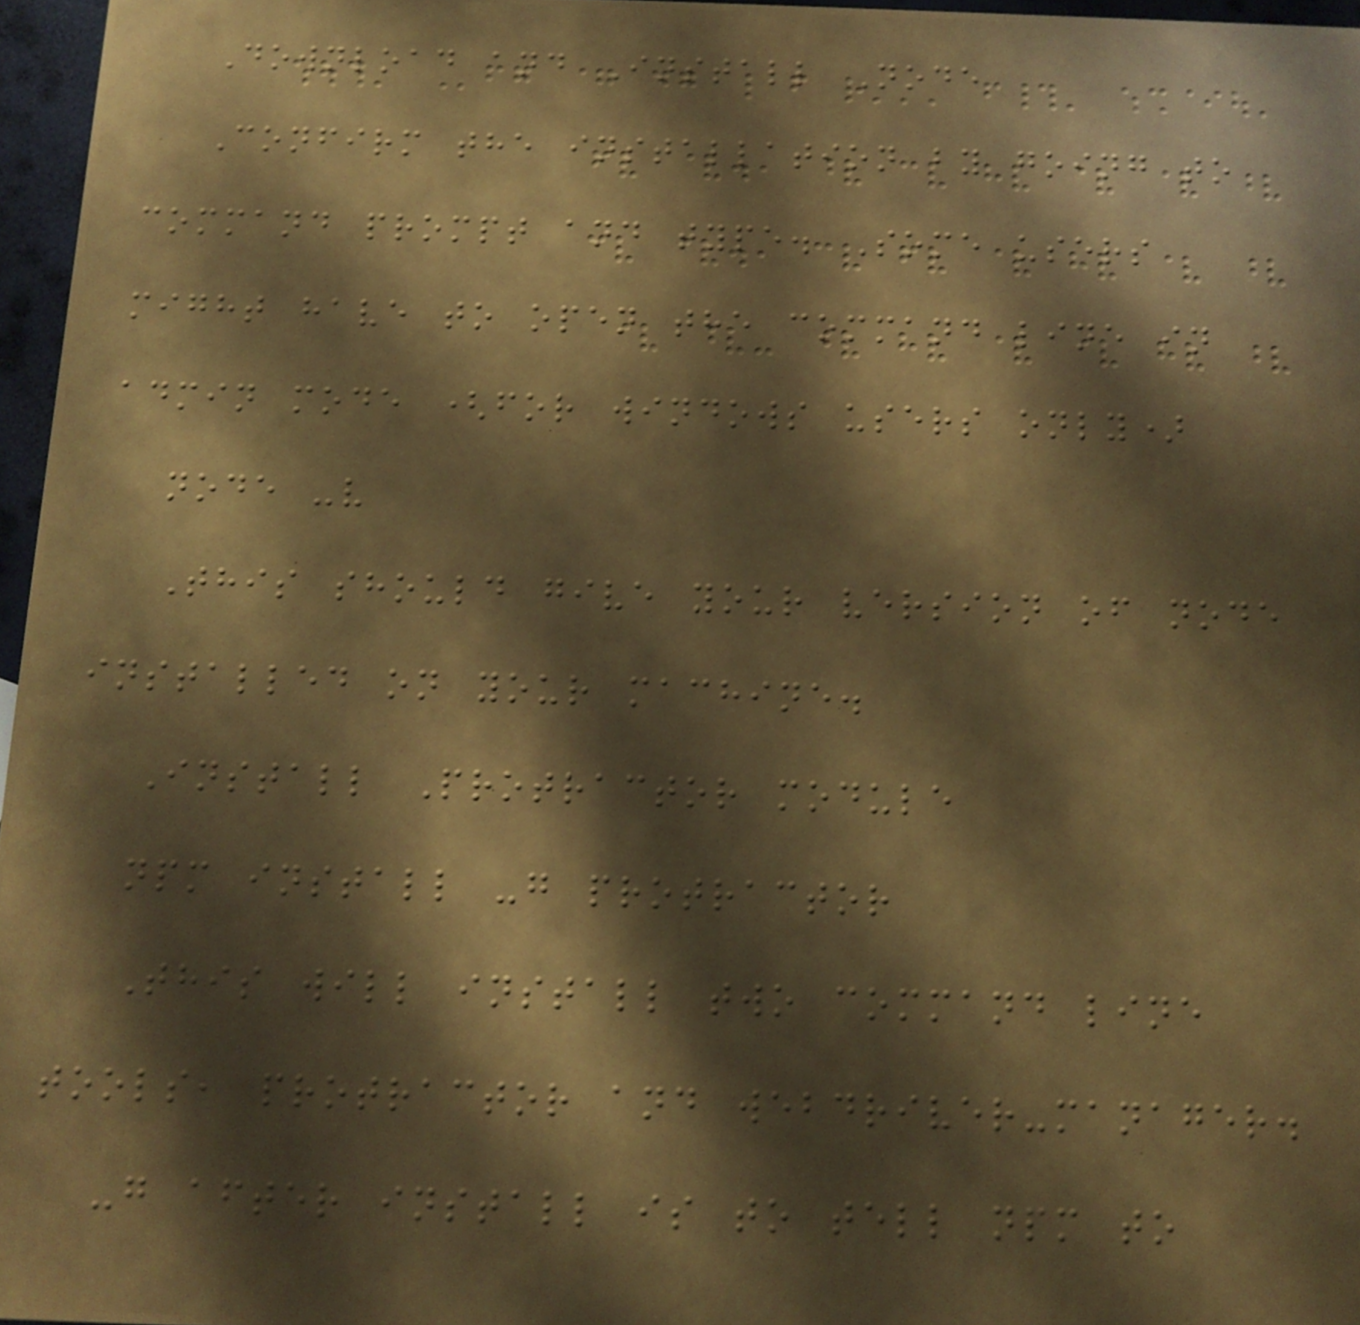Download and Install Node
Confirm the installation by going to
command prompt and type. Some users
might have to open the command line in
admin mode (for windows users only)
node -v
This should give your version of node
installed on your machine.
Install Protractor module
npm install -g protractor
This will install two command line
tools, protractor and webdriver-manager.
-g after install is to tell npm to
